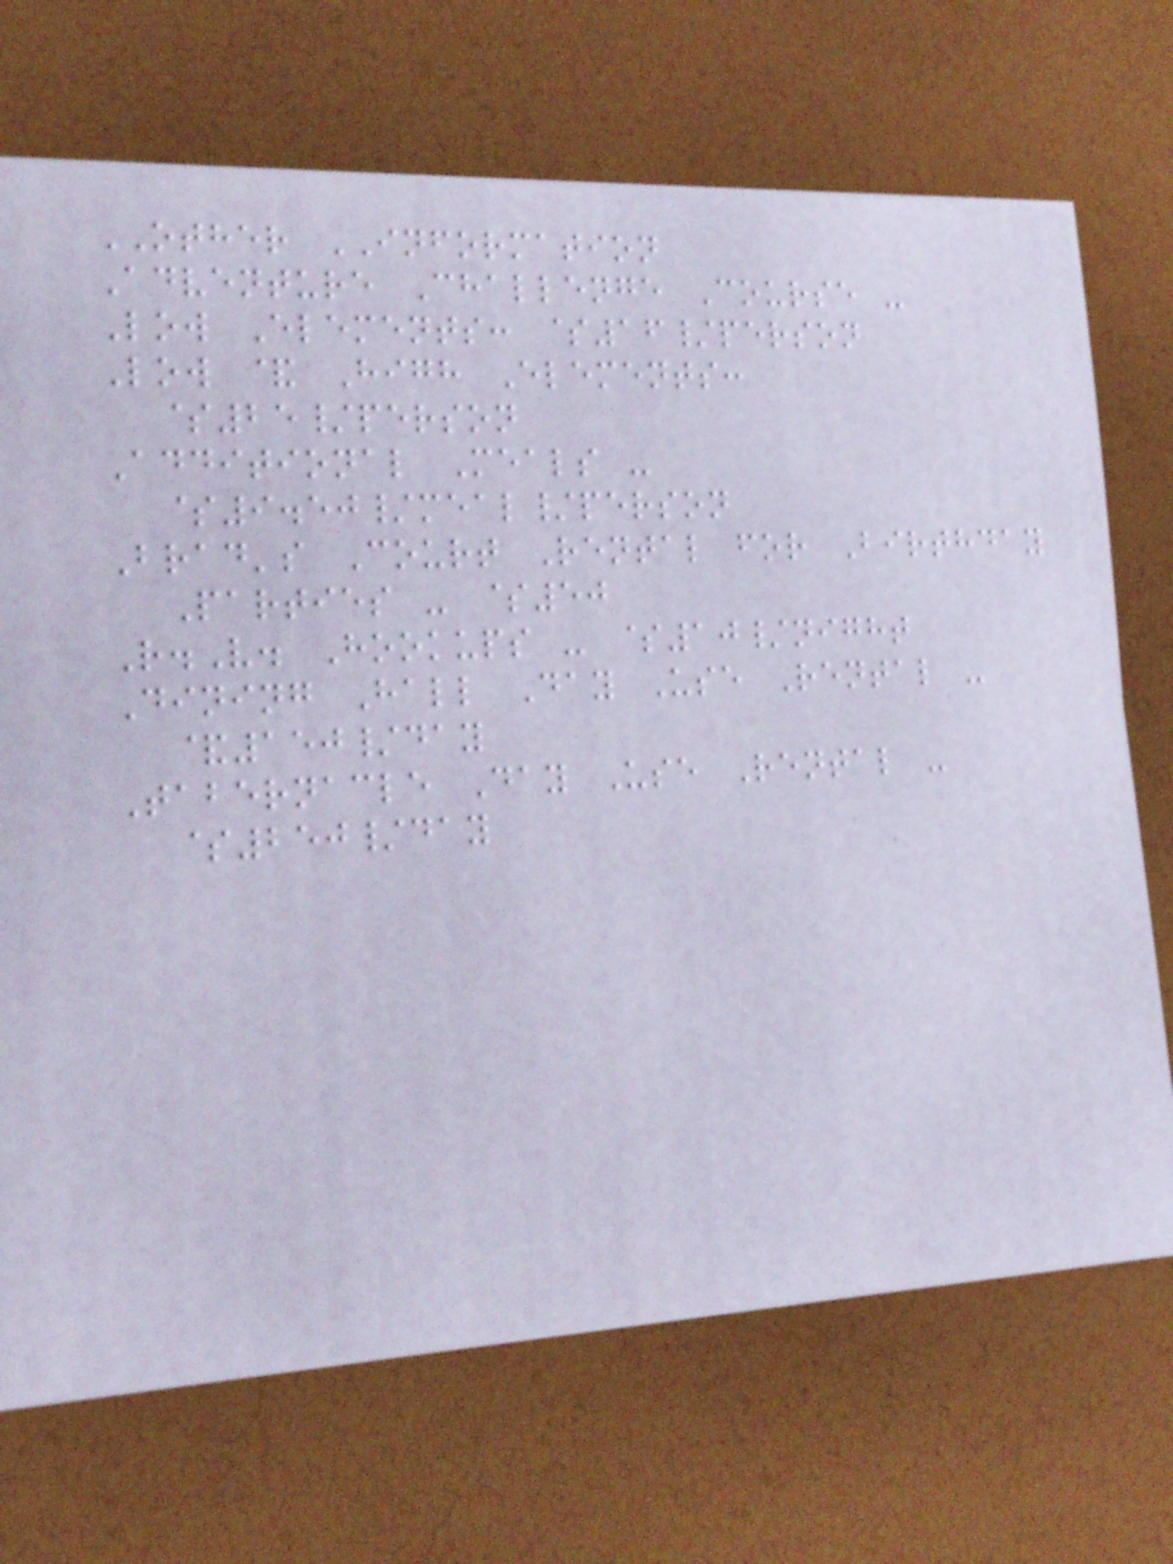OTHER INFORMATION
Adventure Challenge Course -
Low Elements: $16/person
Low & High Elements:
$25/person
Additional Meals -
$9.50/meal/person
Brad's Court Rental for Birthday
Parties - $50
R.V. Hookups - $10/night
Dining Hall Day Use Rental -
&150/day
Tabernacle Day Use Rental -
$250/day
